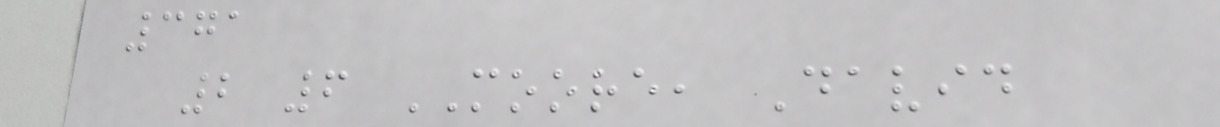371
2 6 MOORE, David
